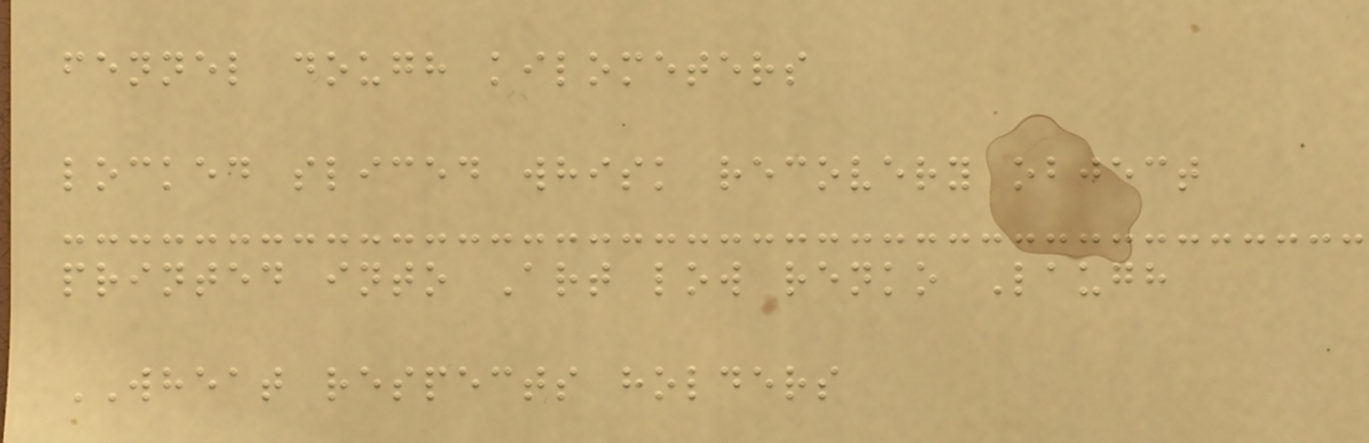fennel dough kilometers
locked sliced whisk recovery object
printed into Art low renko Laugh
WHEAT respects holders
